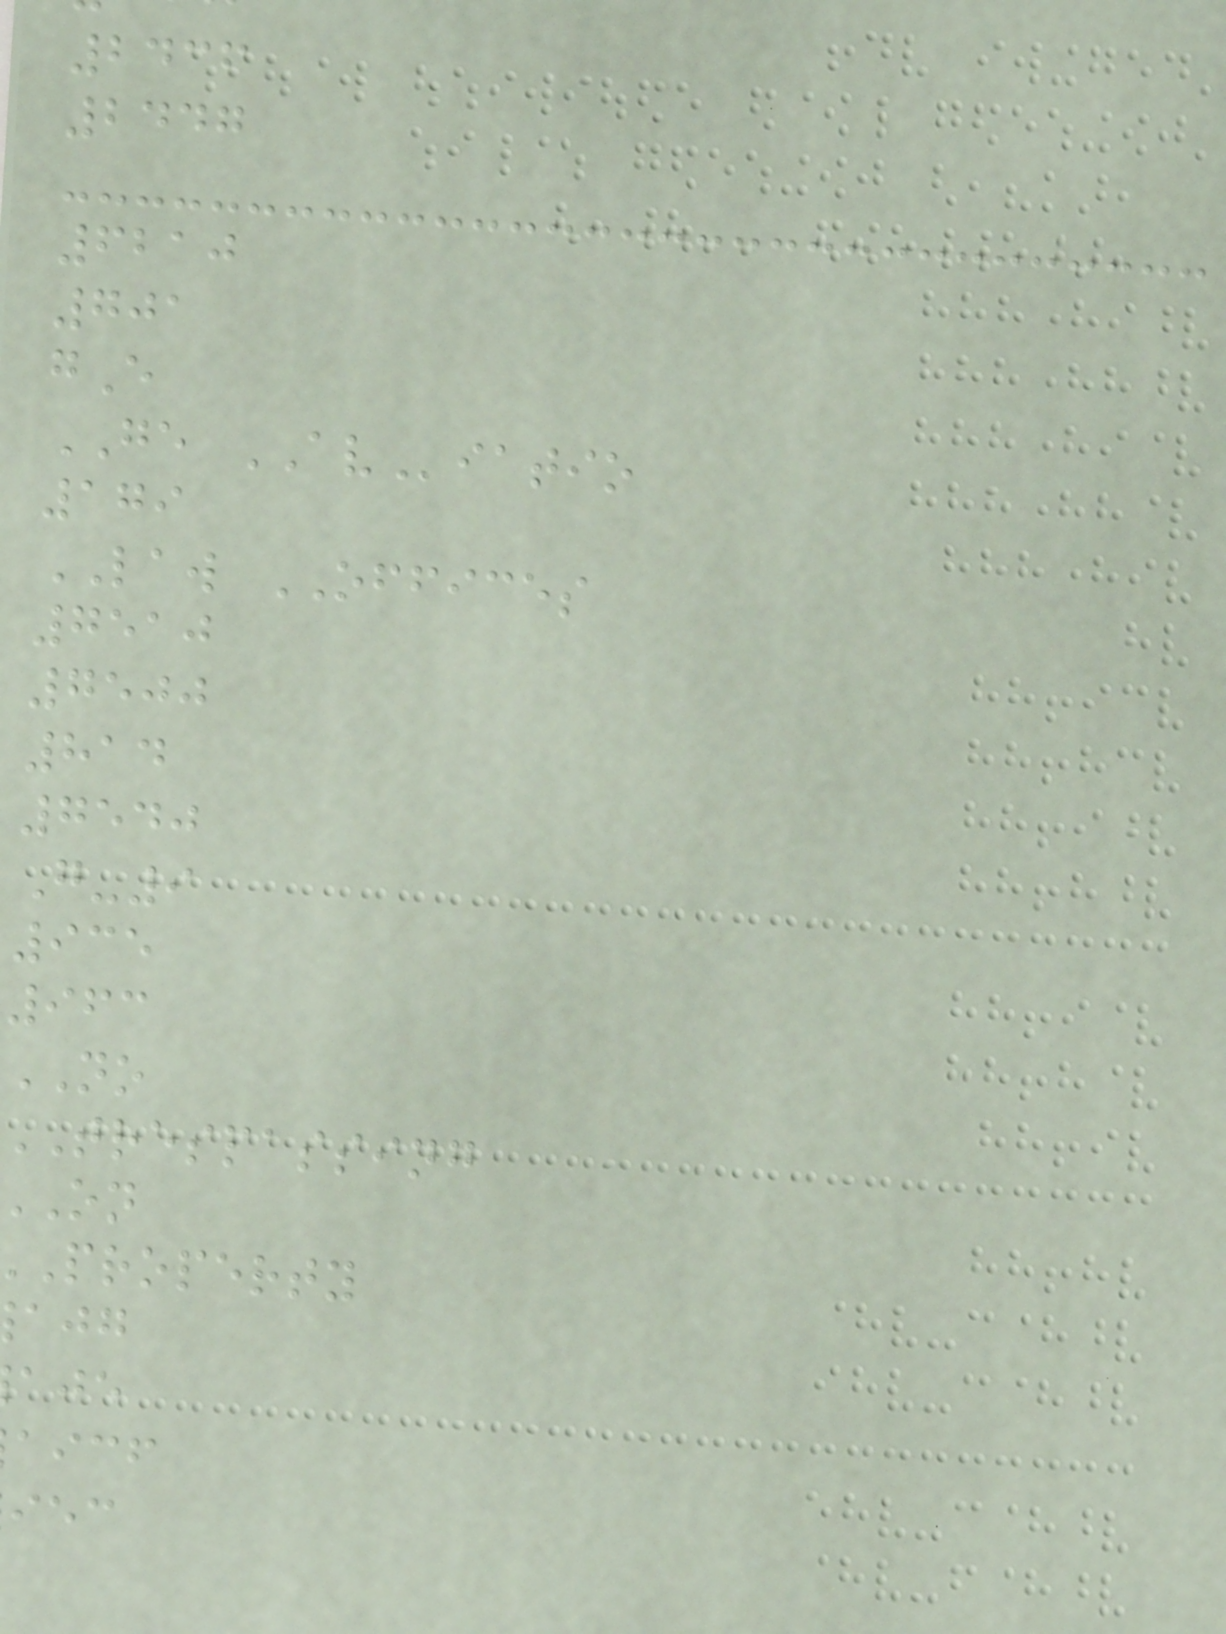2436
2447
6210
701
gE
GE AViatio
179
LAW OFFICES
7510
7500
814
7540
G-9
935
963
NO
trespassing
property
aicf
